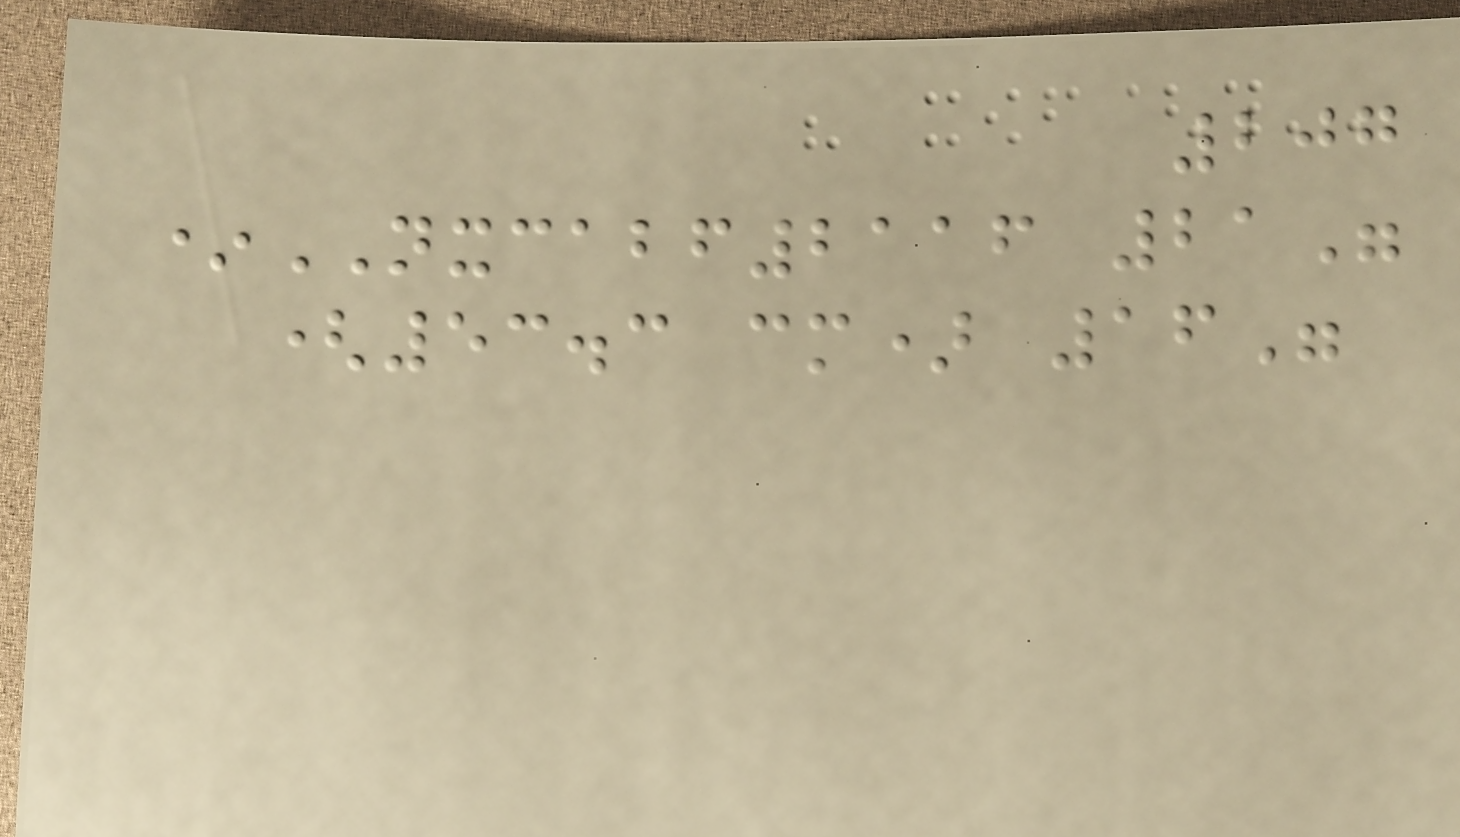207
*NXCABF2116 21"
(53.3 cm) 16"
